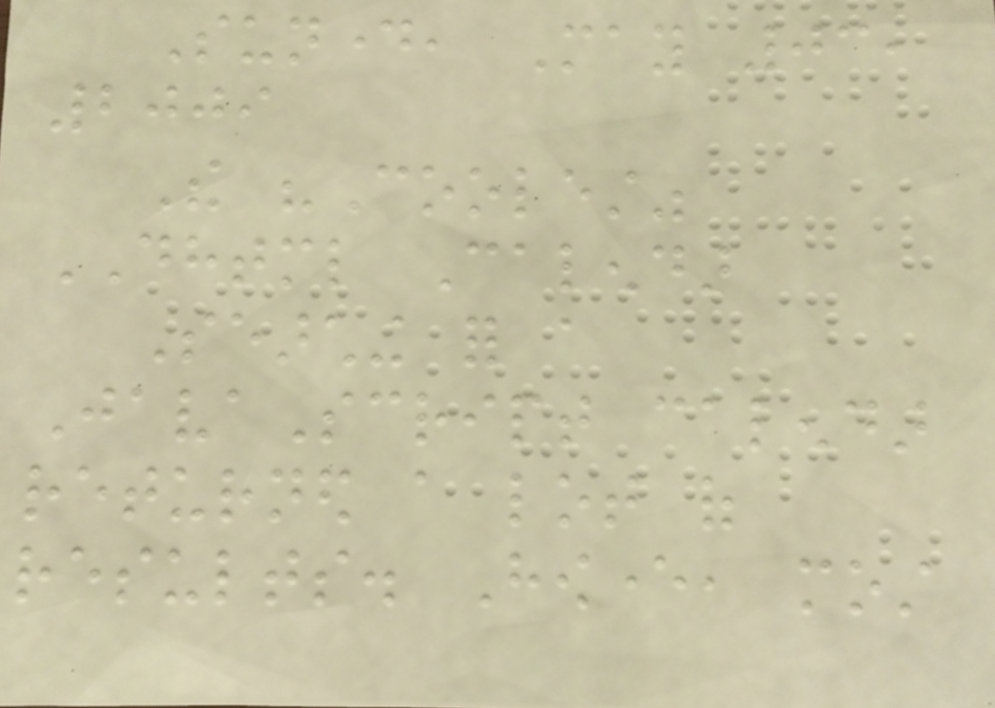Sunday, May 03,
2009
The "Coolest"
DHTML Calendar
Searching for a
JavaScript calendar
returned a lot of
results. However, most
